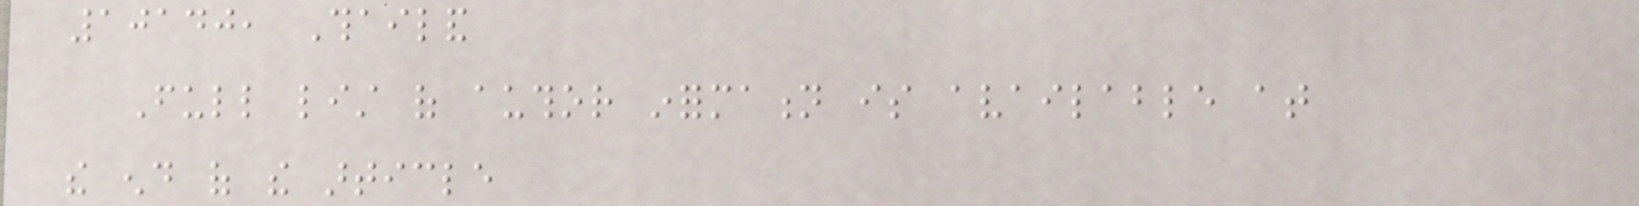10140, Thailand
Full list of author information is available at
the end of the article
